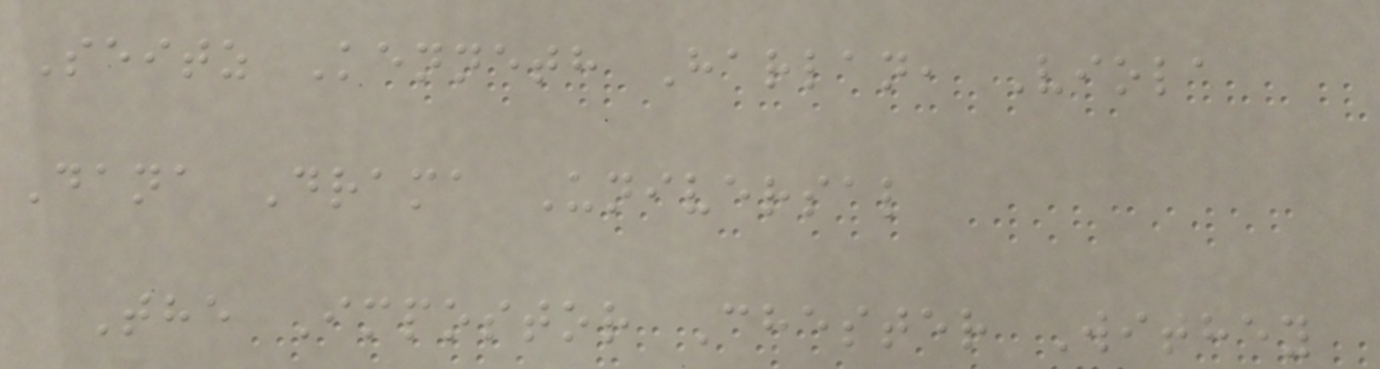Seitz Kenneth Harlan, Viola
Dana Drama Universal
The Impostor Chester Withey
